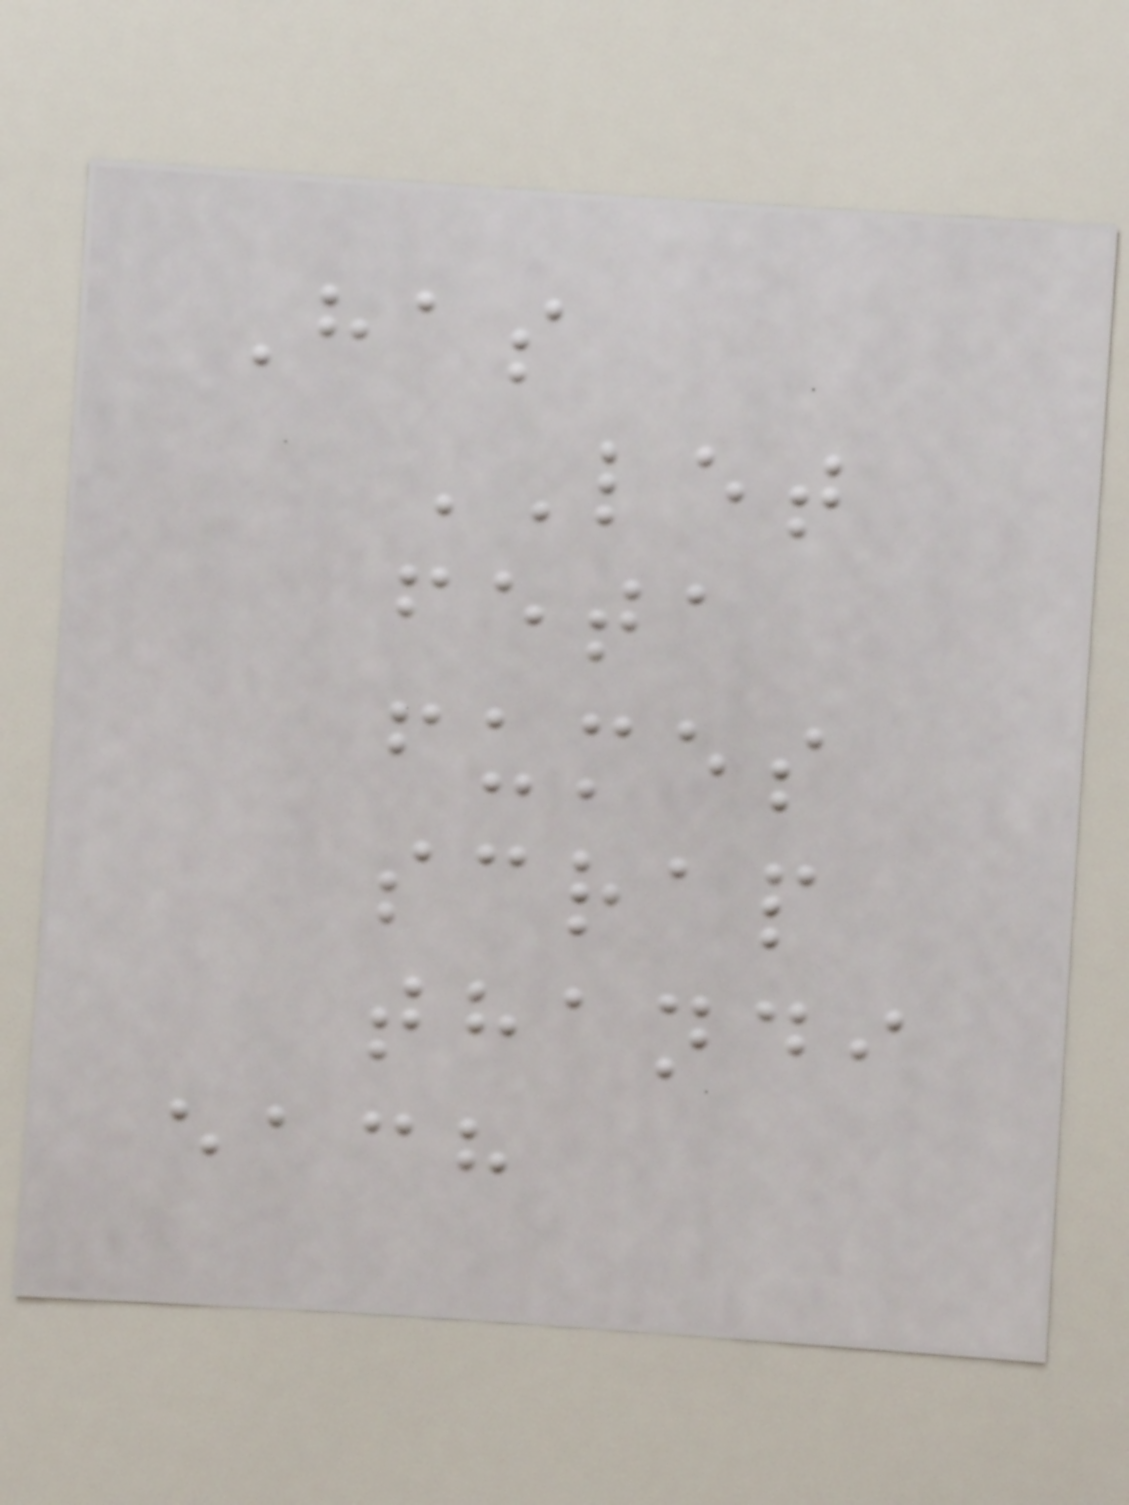Has
LET
feta
fumes
scrap
thandi
each
